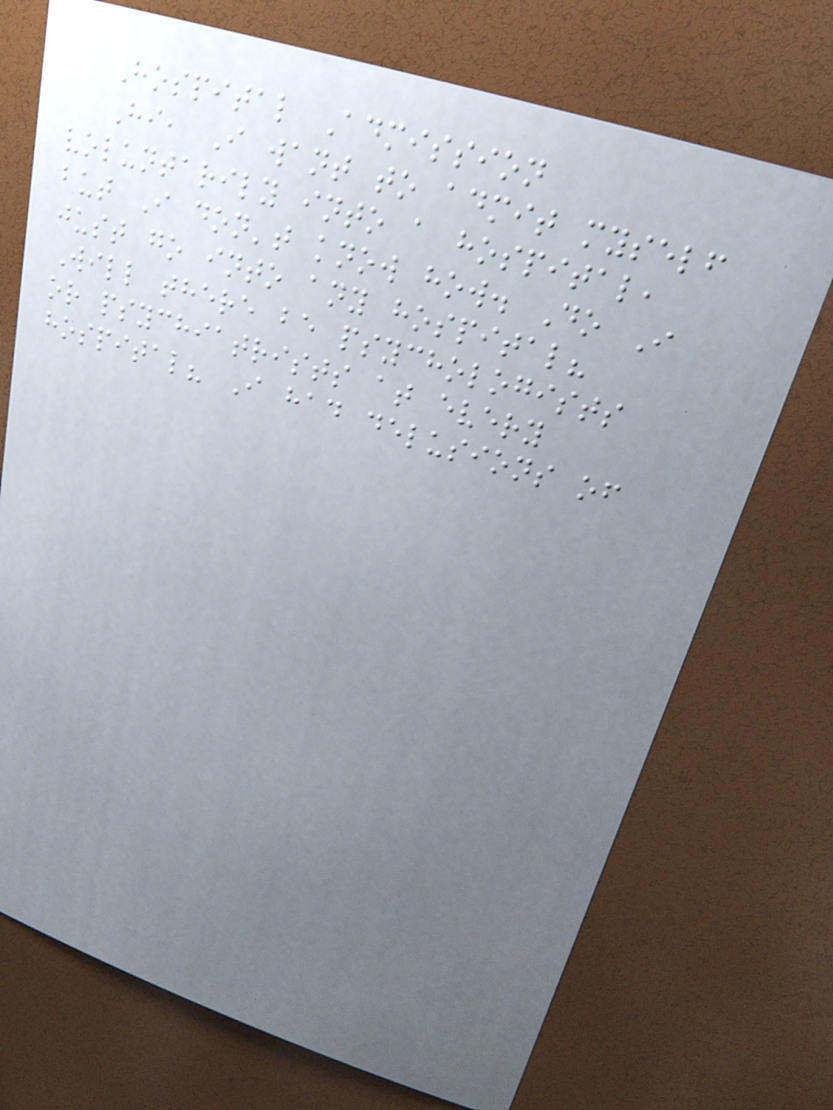Hospital Admission
Hi, I want to admit myself
voluntarily into a hospital,
but I don't know how. Do I
just go into any hospital?
Will there be psychologists
or psychiatrists at every
hospital? I had delusions of
